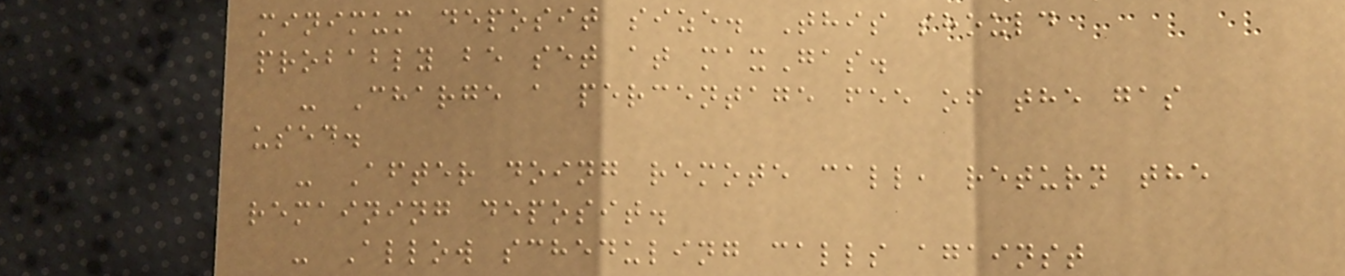minimum deposit size. This should
probably be set at maxGas.
- Charge a percentage fee of the gas
used.
- After doing remote call, return the
remaining deposit.
- Allow scheduling calls against
